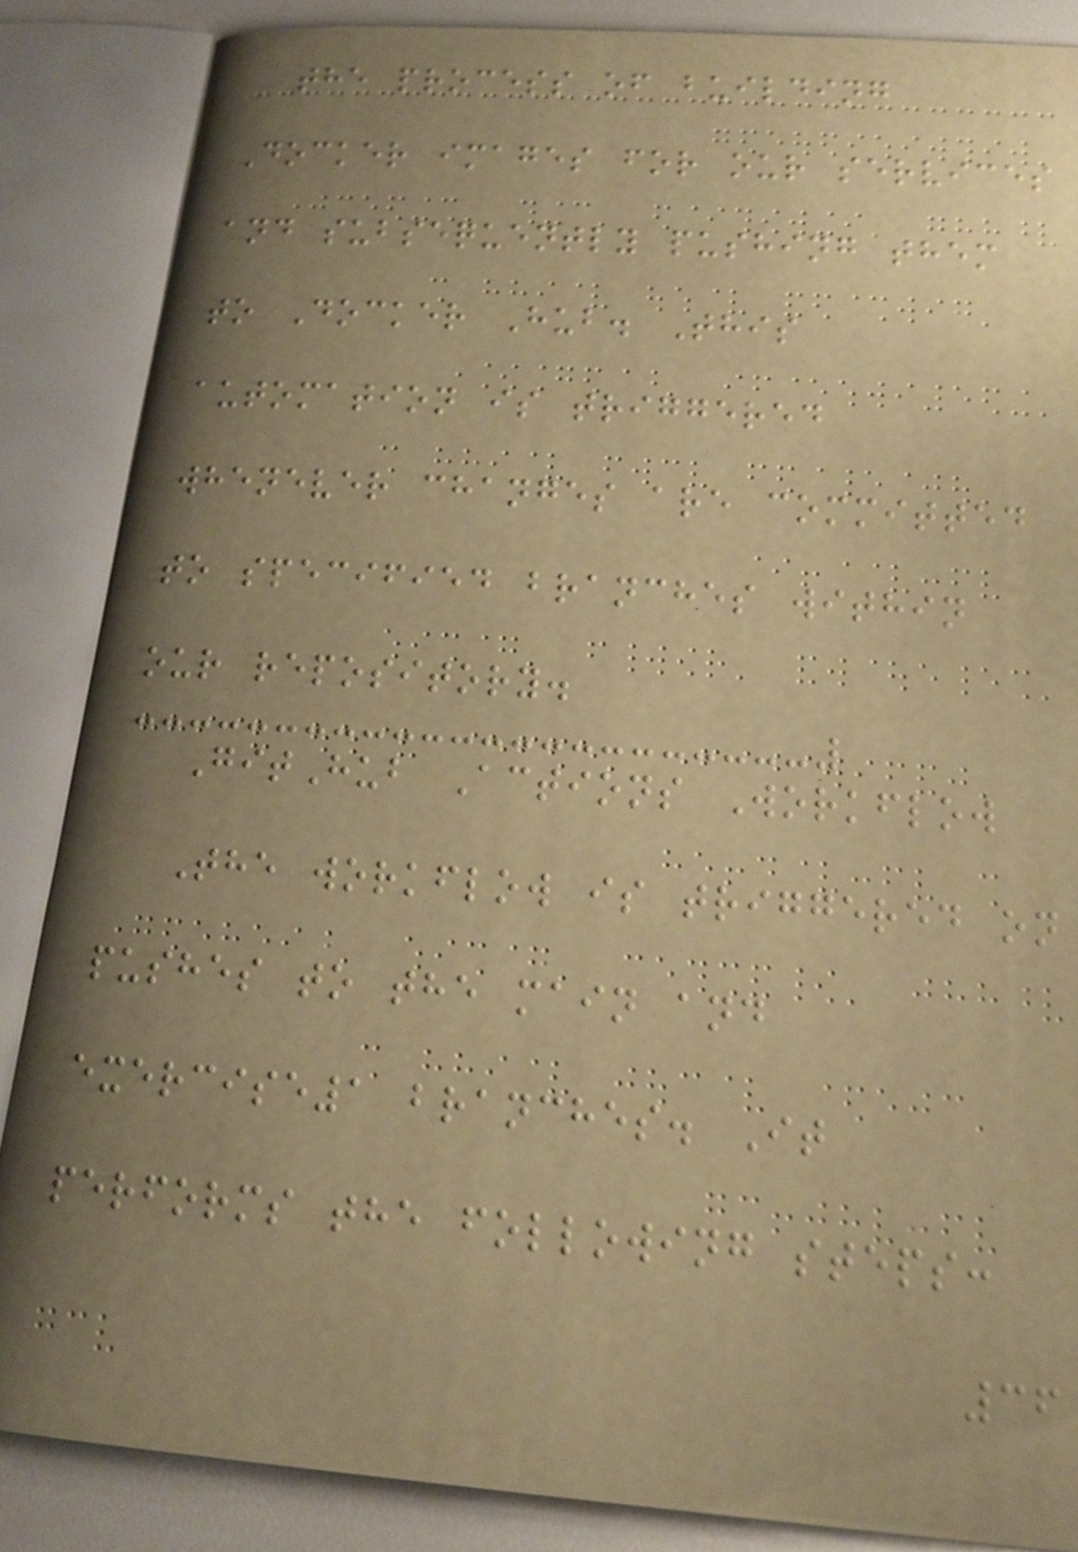the process of building
Docker images for our services
and subsequently pushing them
to Docker Hub. This
automation is triggered
whenever changes are committed
to specified branches within
our repository.
GitHub Actions Workflow
The workflow is triggered on
pushes to the main and
exercise1 branches. It
performs the following steps:
36
